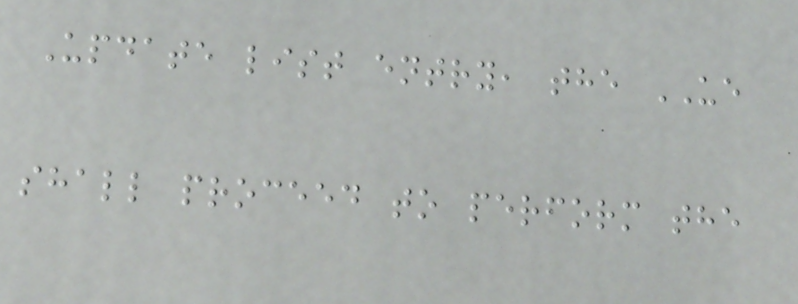Update list entry, the UE
shall proceed to perform the
